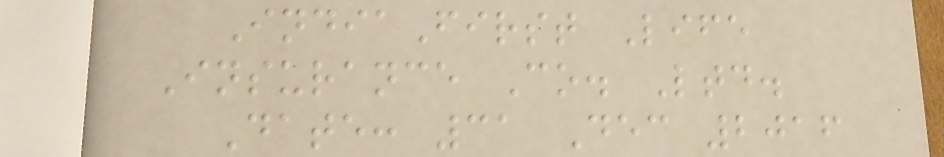IndiaFirst Life
Insurance Co. Ltd.
Date: 31 Dec 2016
